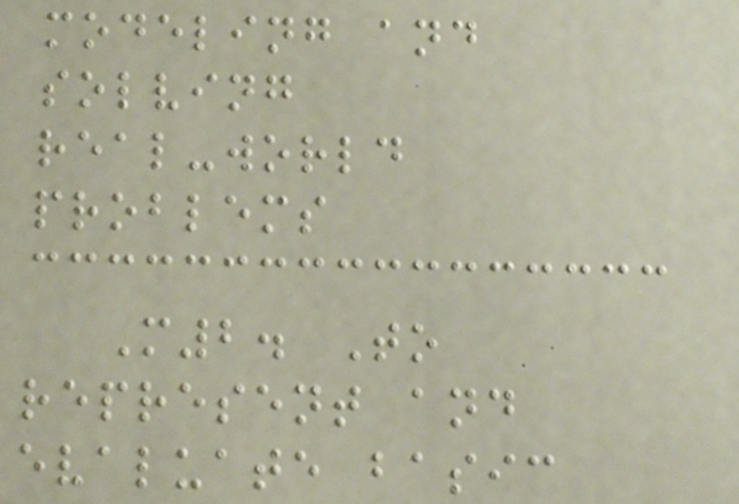modeling and
solving
real-world
problems
M2. To
represent and
evaluate basic
